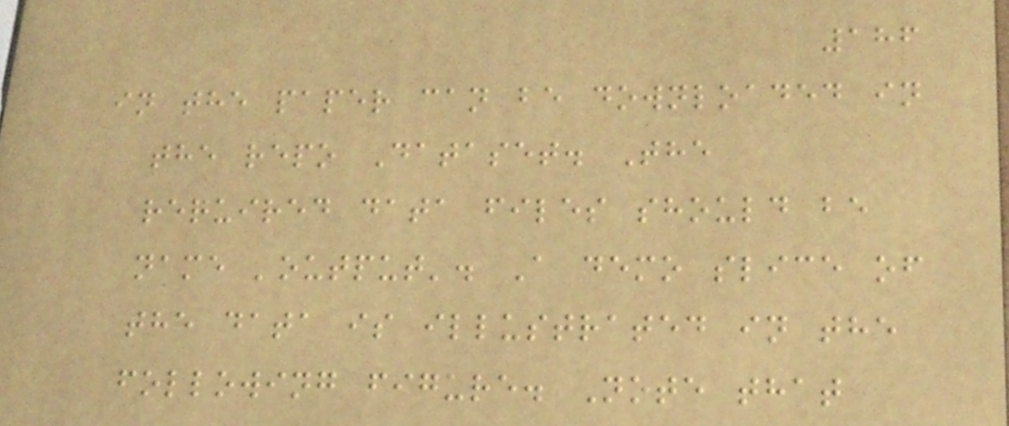186
in the paper can be downloaded in
the repo Dataset. The
required data files should be
name 'output'. A demo slice of
the data is illustrated in the
following figure. Note that
